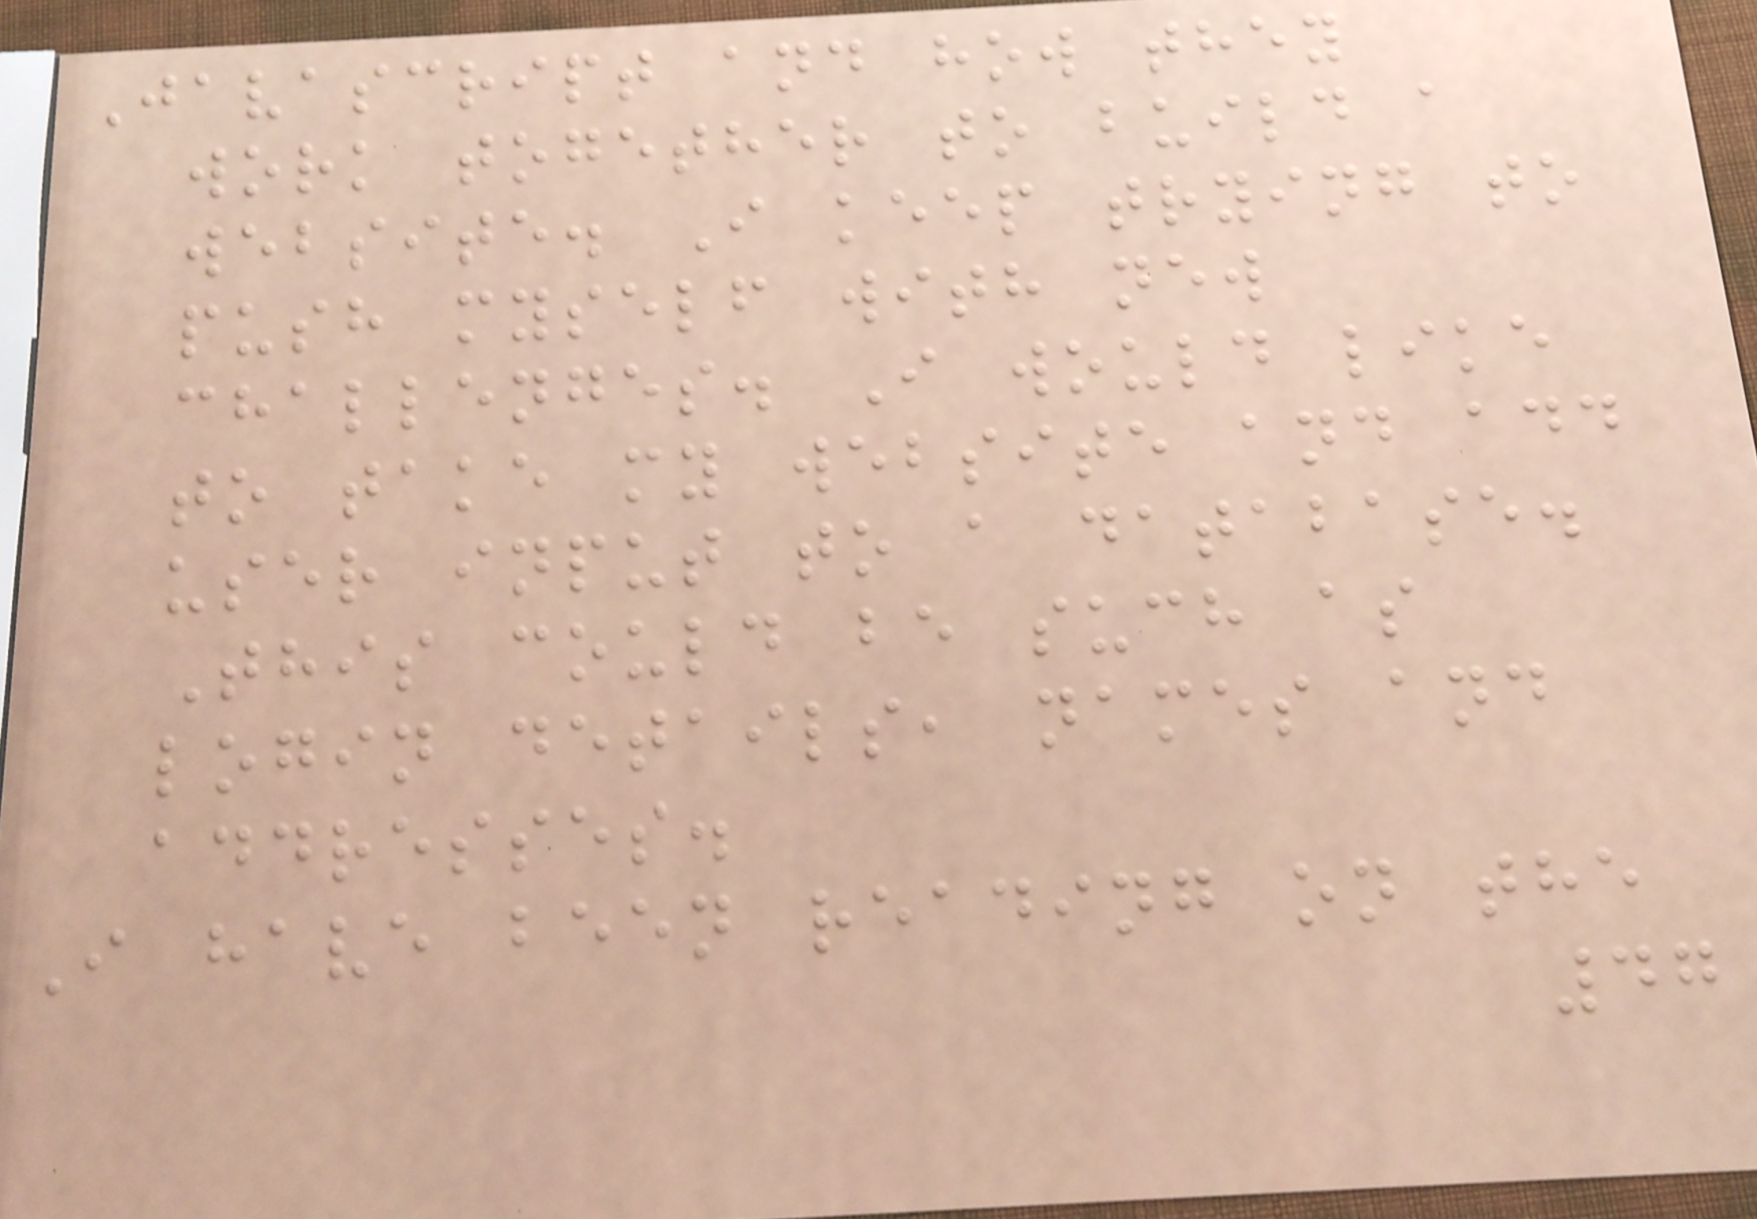Javascript and how they
work together to build a
website. I keep trying to
push myself with new
challenges. I would like
to take my website and add
user input to a database.
This could be such as
login details, names and
addresses.
I have been reading on the
47
